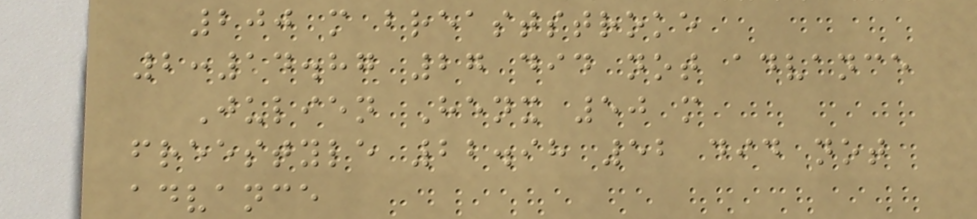200 m breaststroke
2:14.87 27 did not advance
Julien Henx 50 m
freestyle 22.98 52 did not
advance
